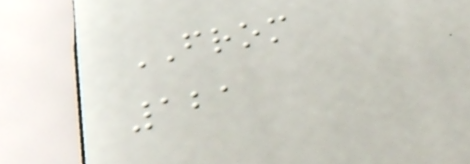FROM
121
